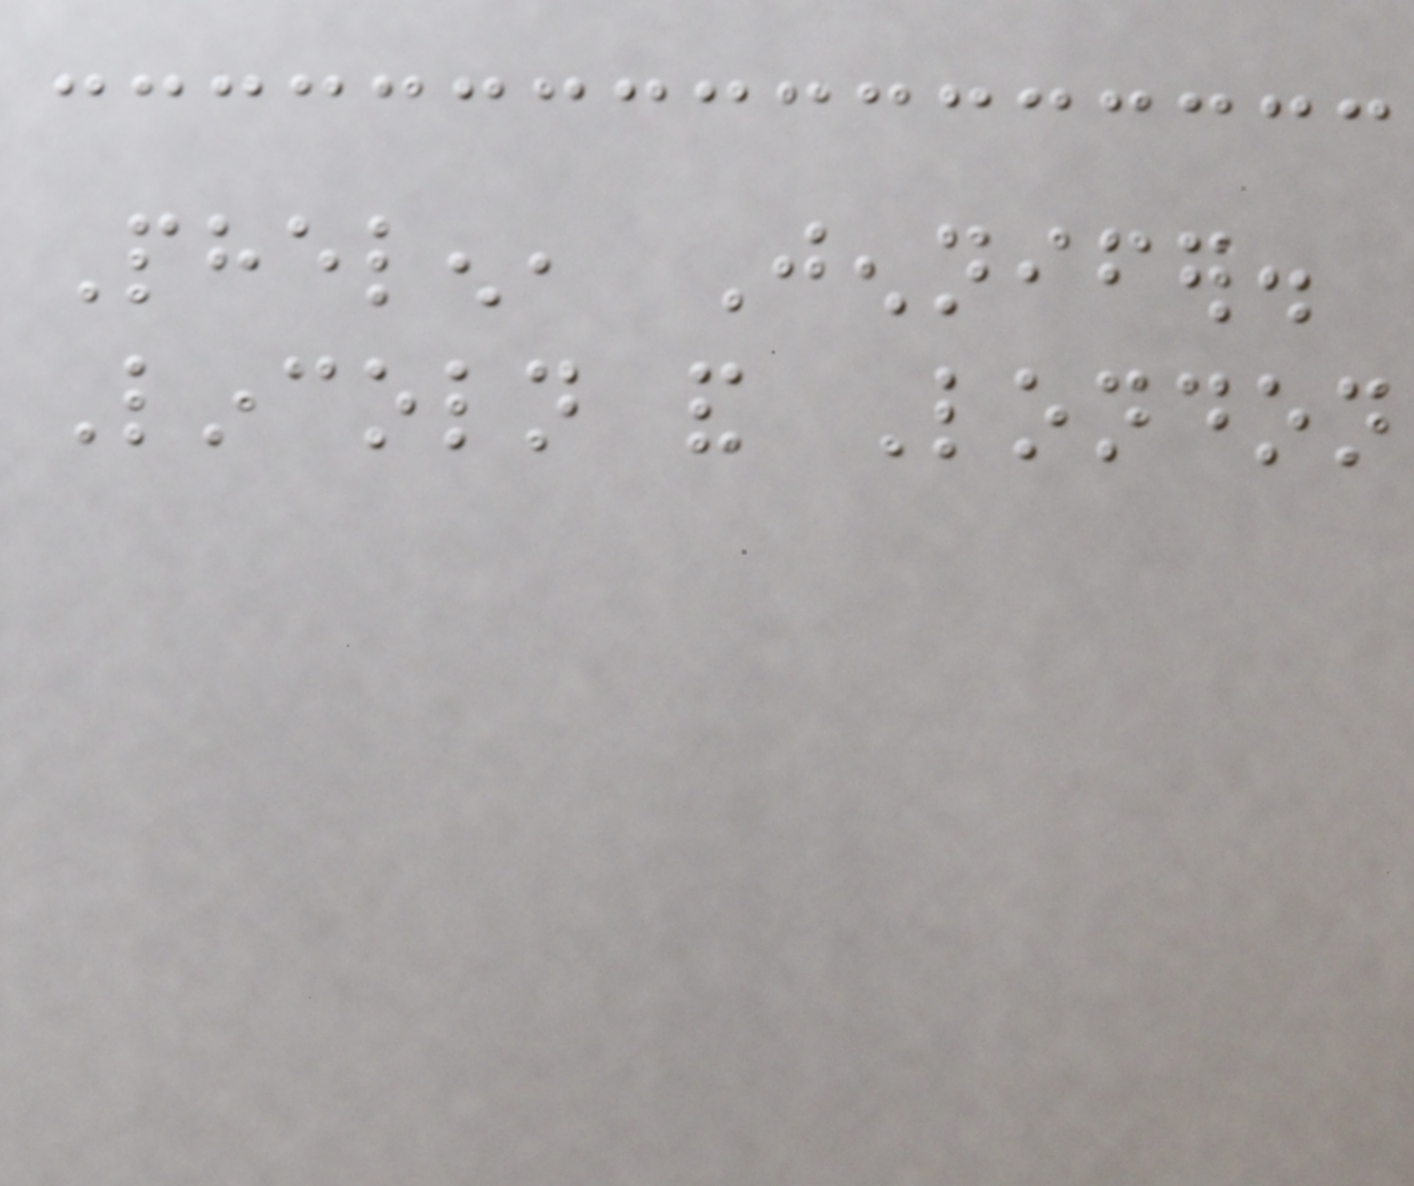Phelen, Jennifer.
Lincoln and London
